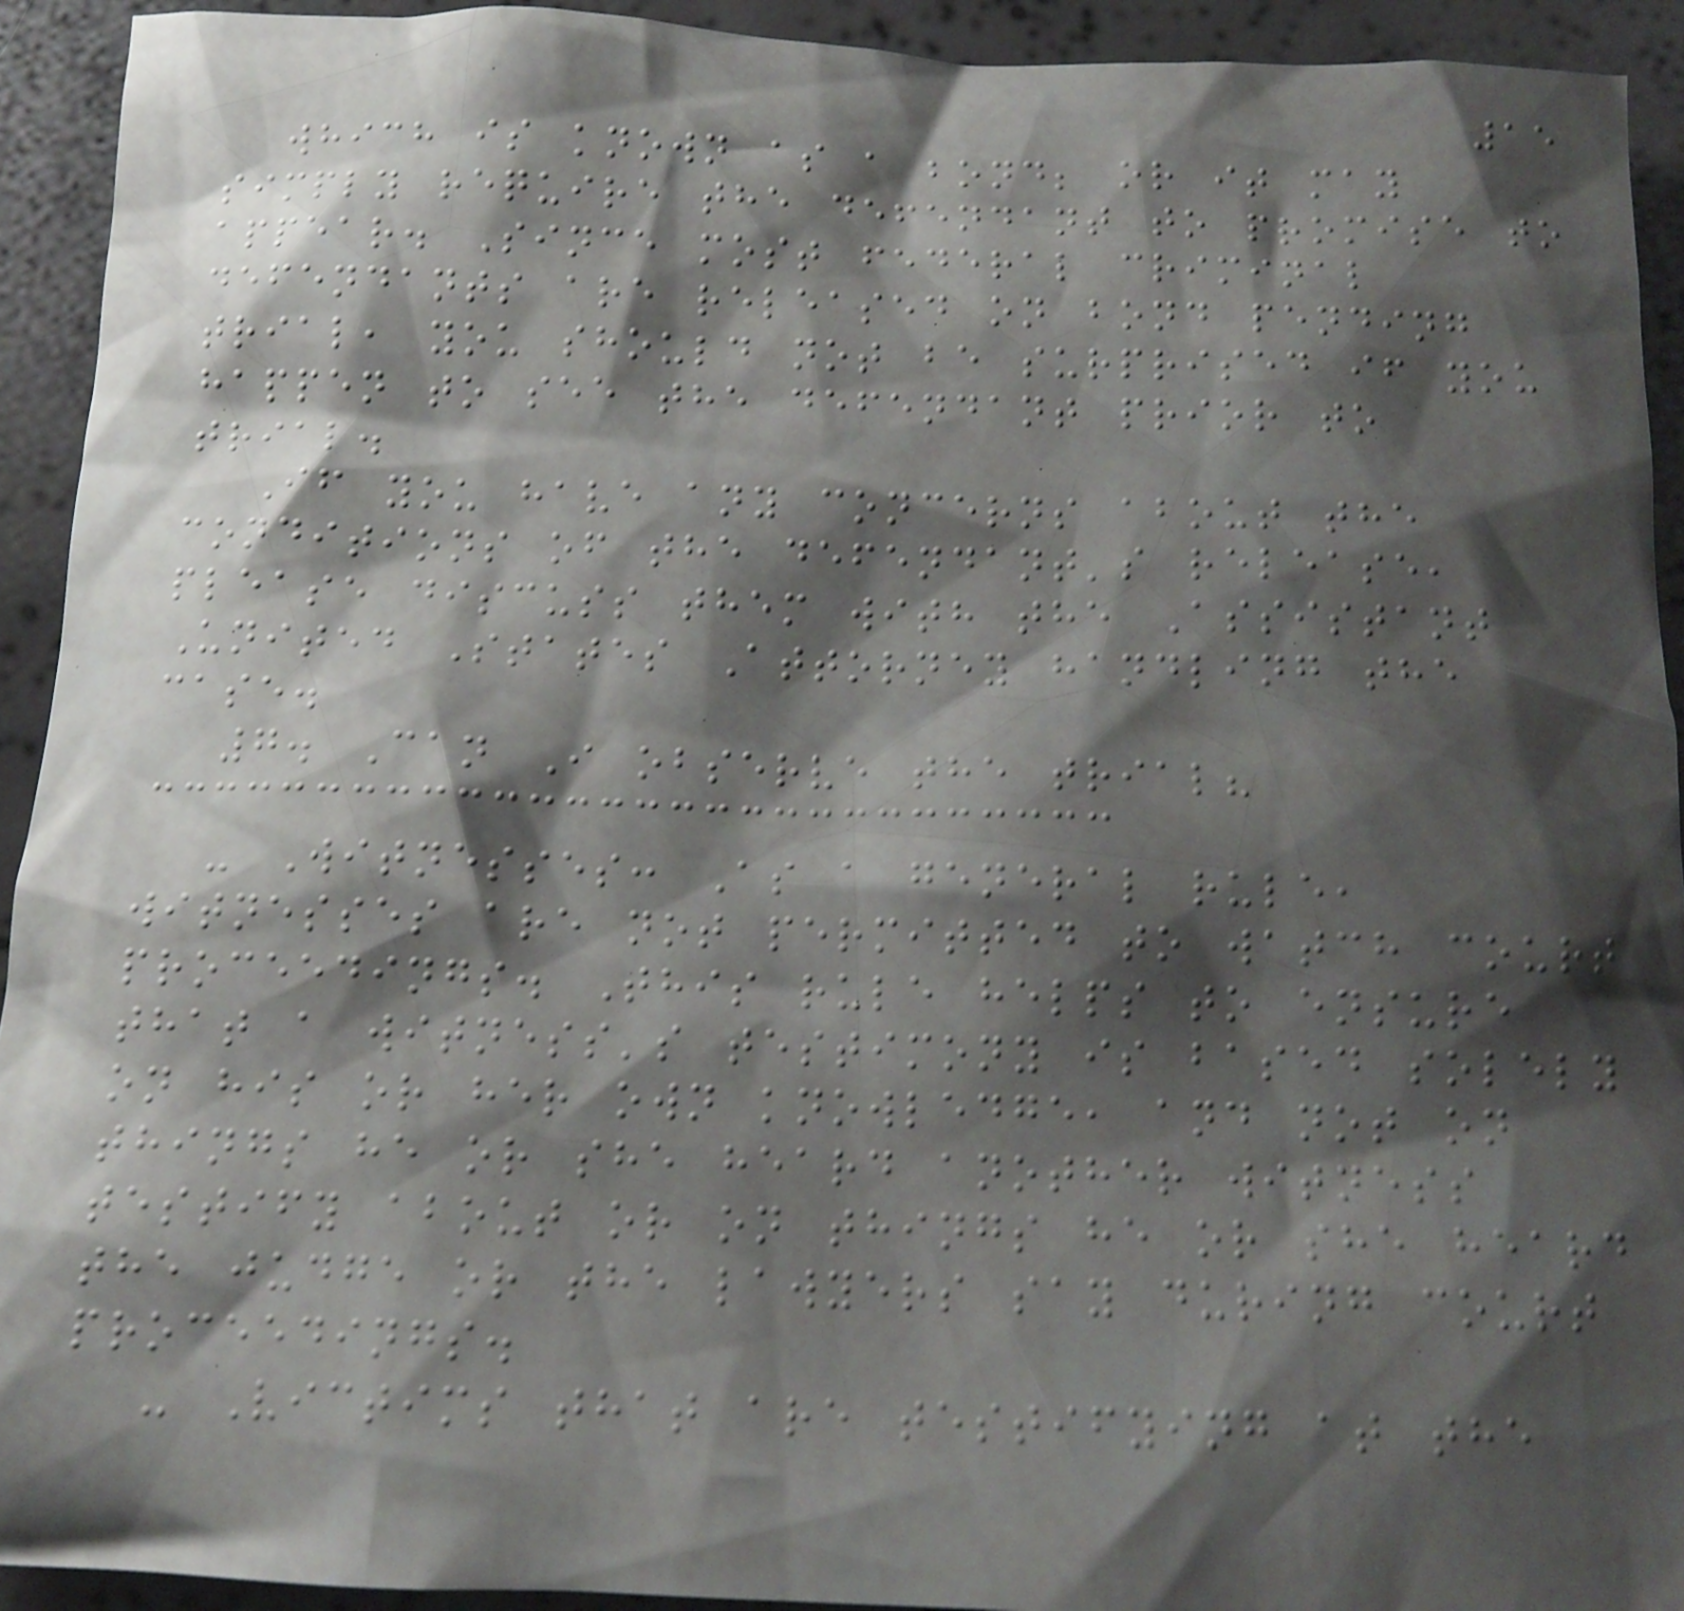15
which is known as a bond; or it may
simply require the defendant to promise to
appear. Since most federal criminal
defendants are released on bond pending
trial, you should not be surprised if you
happen to see the defendant prior to
trial.
If you have any concerns about the
conditions of the defendant's release,
please discuss them with the Assistant
United States Attorney handling the
case.
7. Can I observe the trial?
- Witnesses: As a general rule,
witnesses are not permitted to watch court
proceedings. This rule helps to ensure
that a witness's testimony is based solely
on his or her own knowledge, and not on
things he or she heard another witness
testify about or on things he or she heard
the judge or the lawyers say during court
proceedings.
- Victims that are testifying at the
